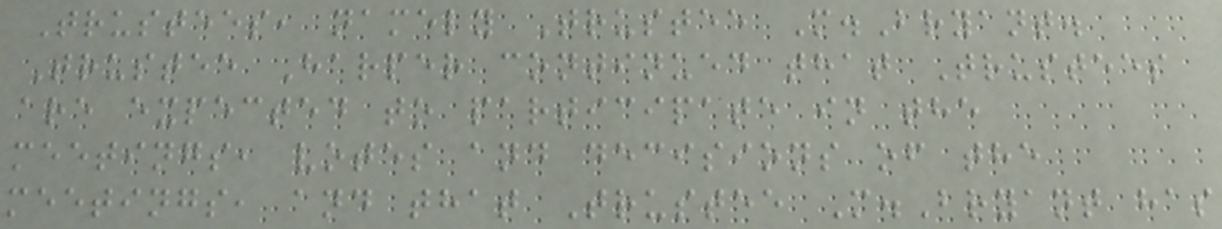Trustees, namely Trustee M.Bryant.
Trustee Harper continued that Trustees
are expected to participate in the
meetings, votes and decisions of the
meetings, and that Trustee M.Bryant has
